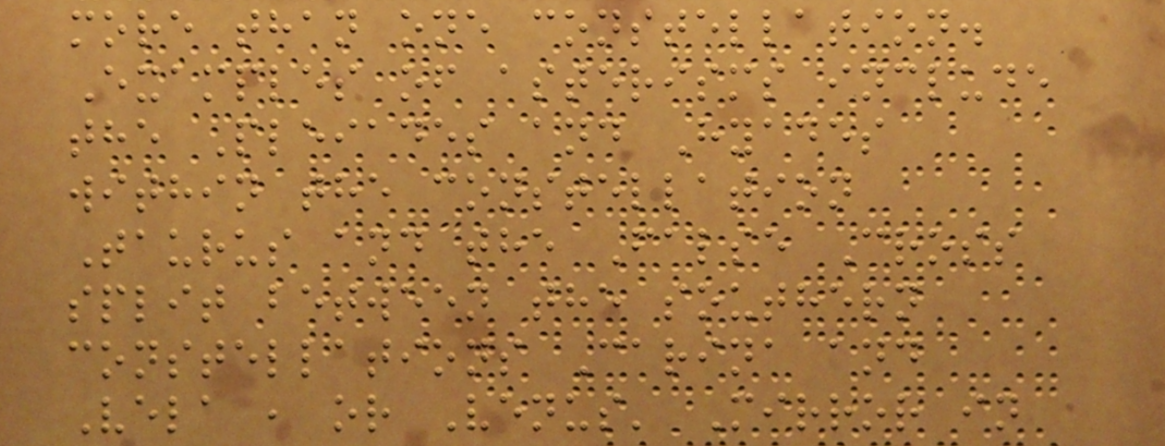more than one constellation.
Examples of asterisms include
the Pleiades and Hyades
within the constellation
Taurus and the False Cross
split between the southern
constellations Carina and
Vela , or Venus' Mirror in
